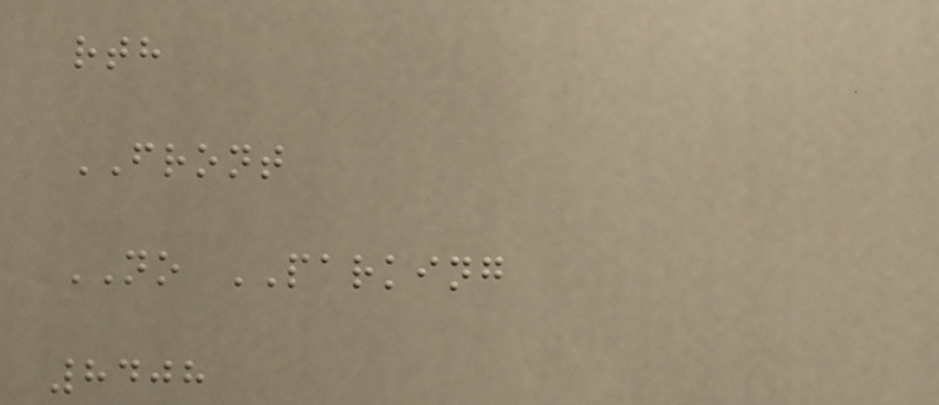rth
FRONT
NO PARKING
8408
